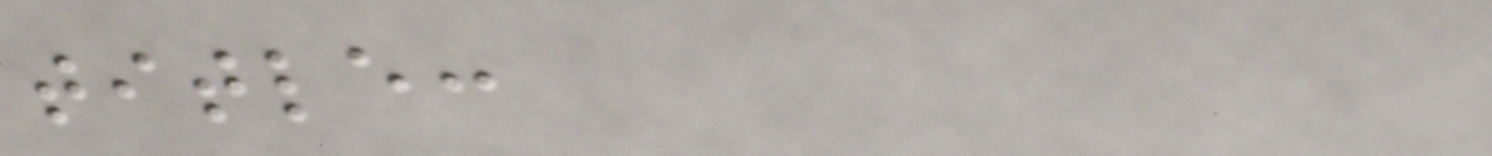title:
